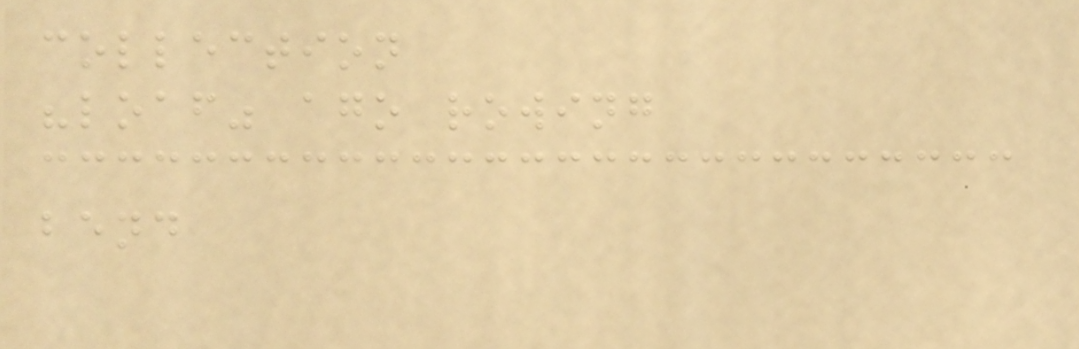collection
"loaf" ago rowing
bend
